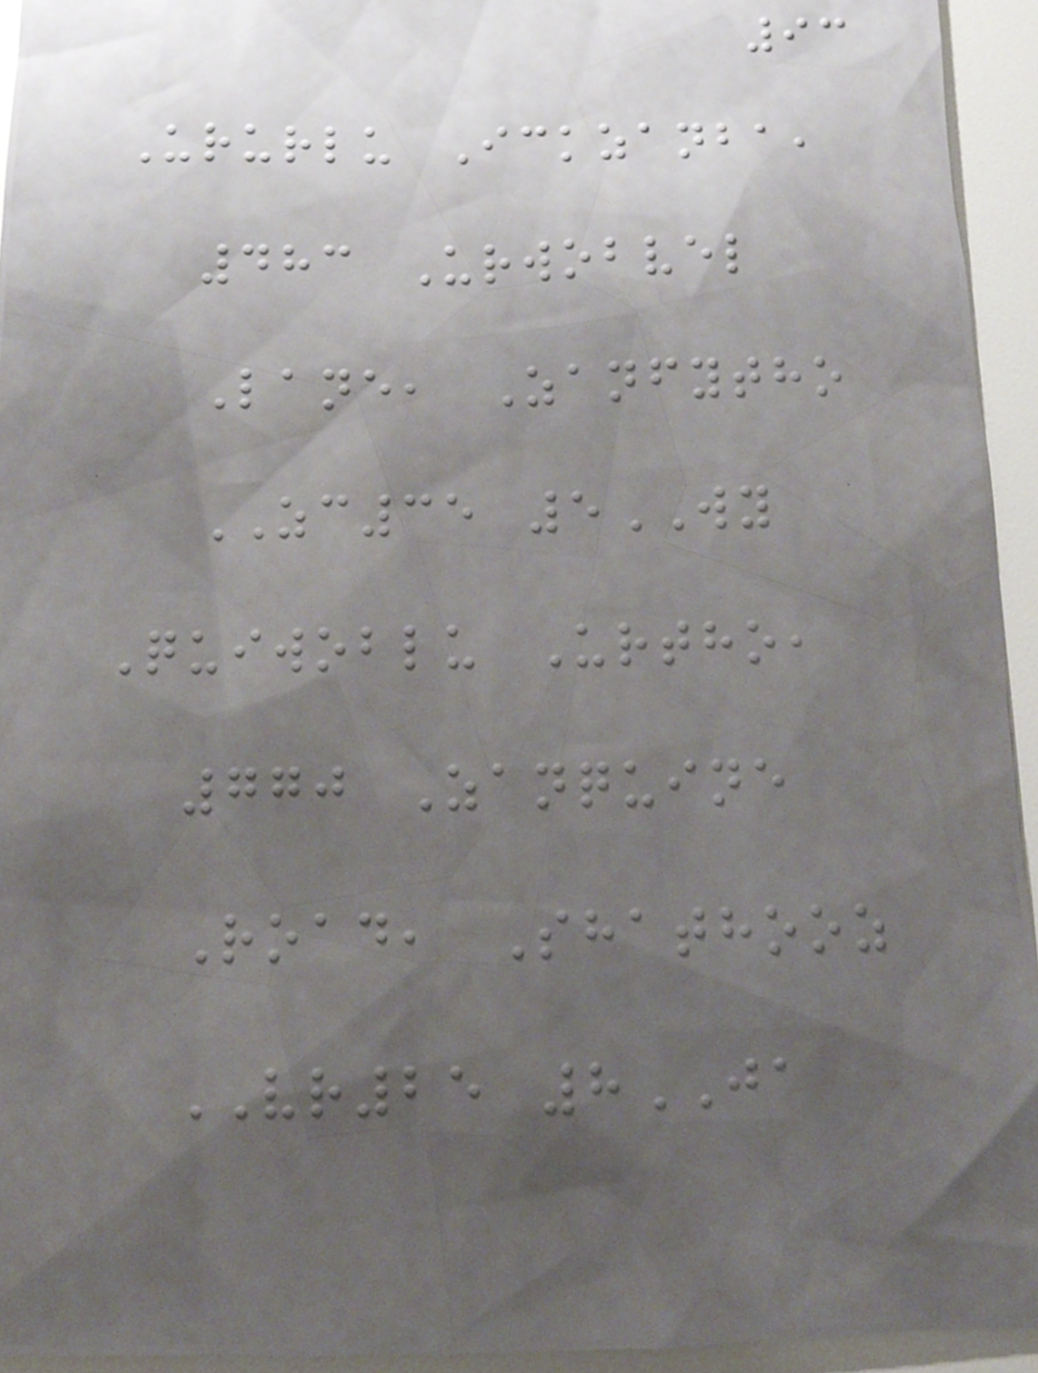93
Ururlu Ickzanba,
483 Urwobvel
Lane, Zanfytho
ZC35 5WY
Quiwoblu Urtho,
770 Zanquine
Road, Shathooz
VR25 8JA
